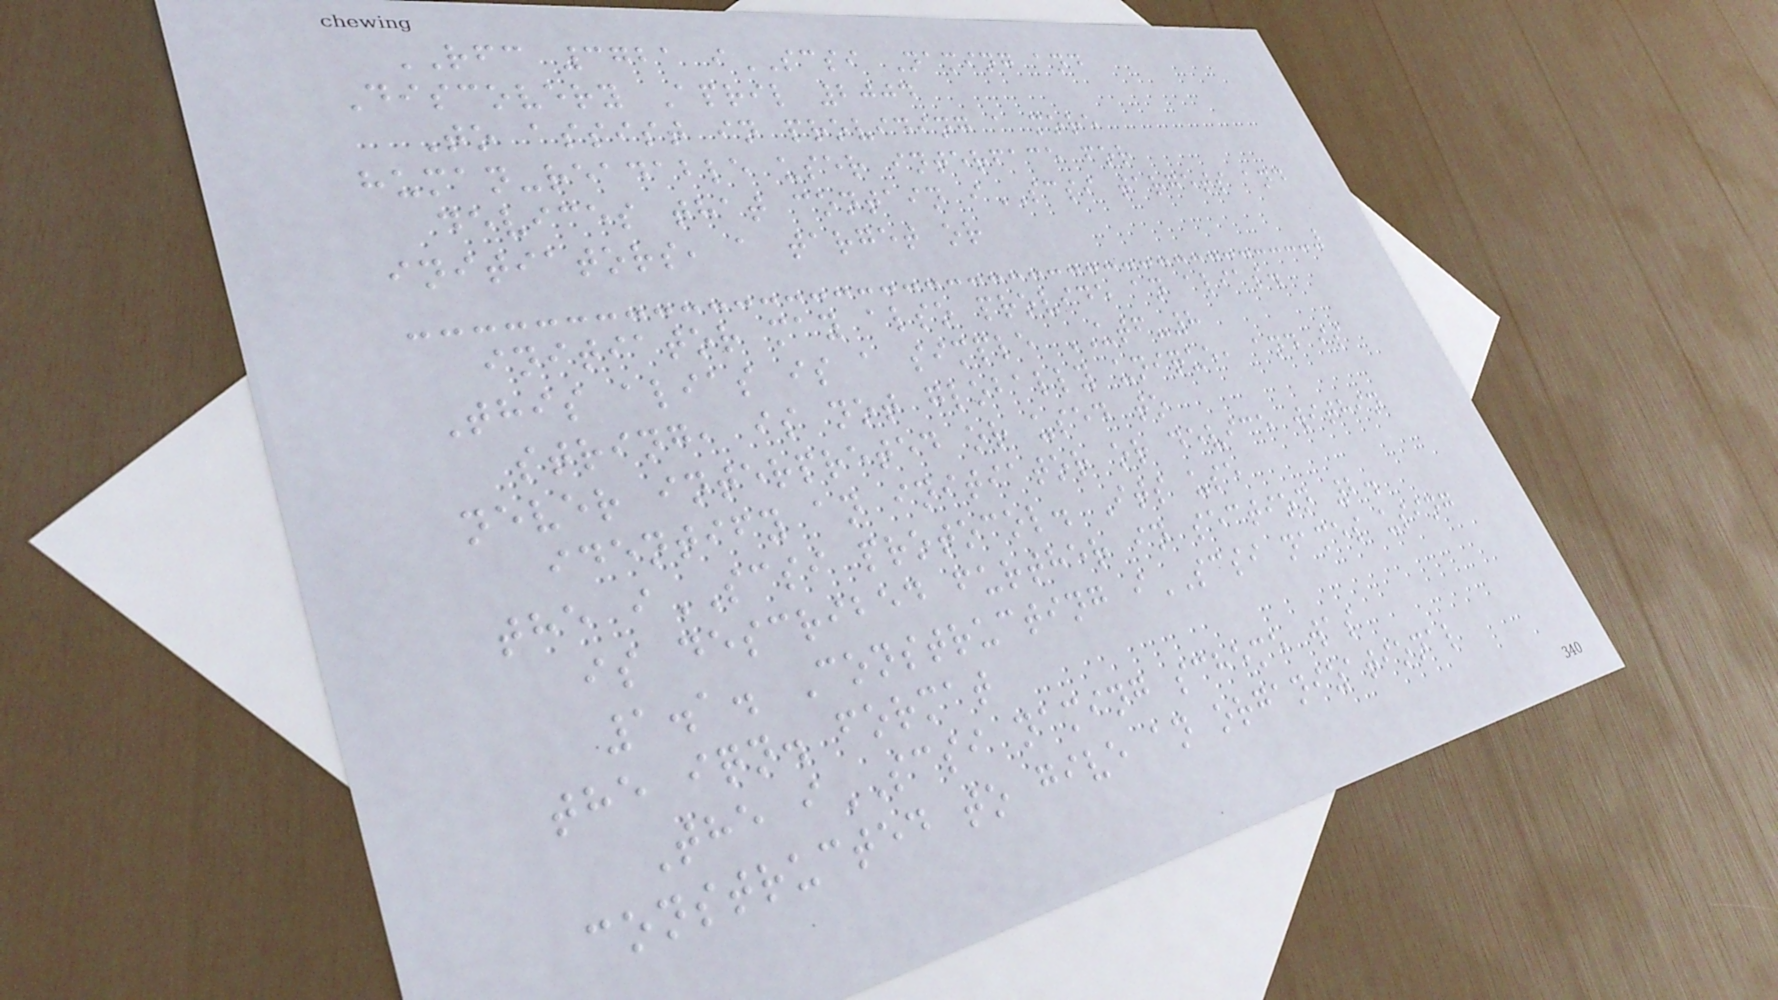RFC 3721 iSCSI Naming and
Discovery April 2004
To assist in providing a more
human-readable user interface for
devices that contain iSCSI targets and
initiators, a target or
initiator may also provide an alias.
This alias is a simple UTF-8
string, is not globally unique, and is
never interpreted or used to
identify an initiator or device within
the iSCSI protocol. Its use
is described further in section 2.
1.1. Constructing iSCSI names using
the iqn. format
The iSCSI naming scheme was
constructed to give an organizational
